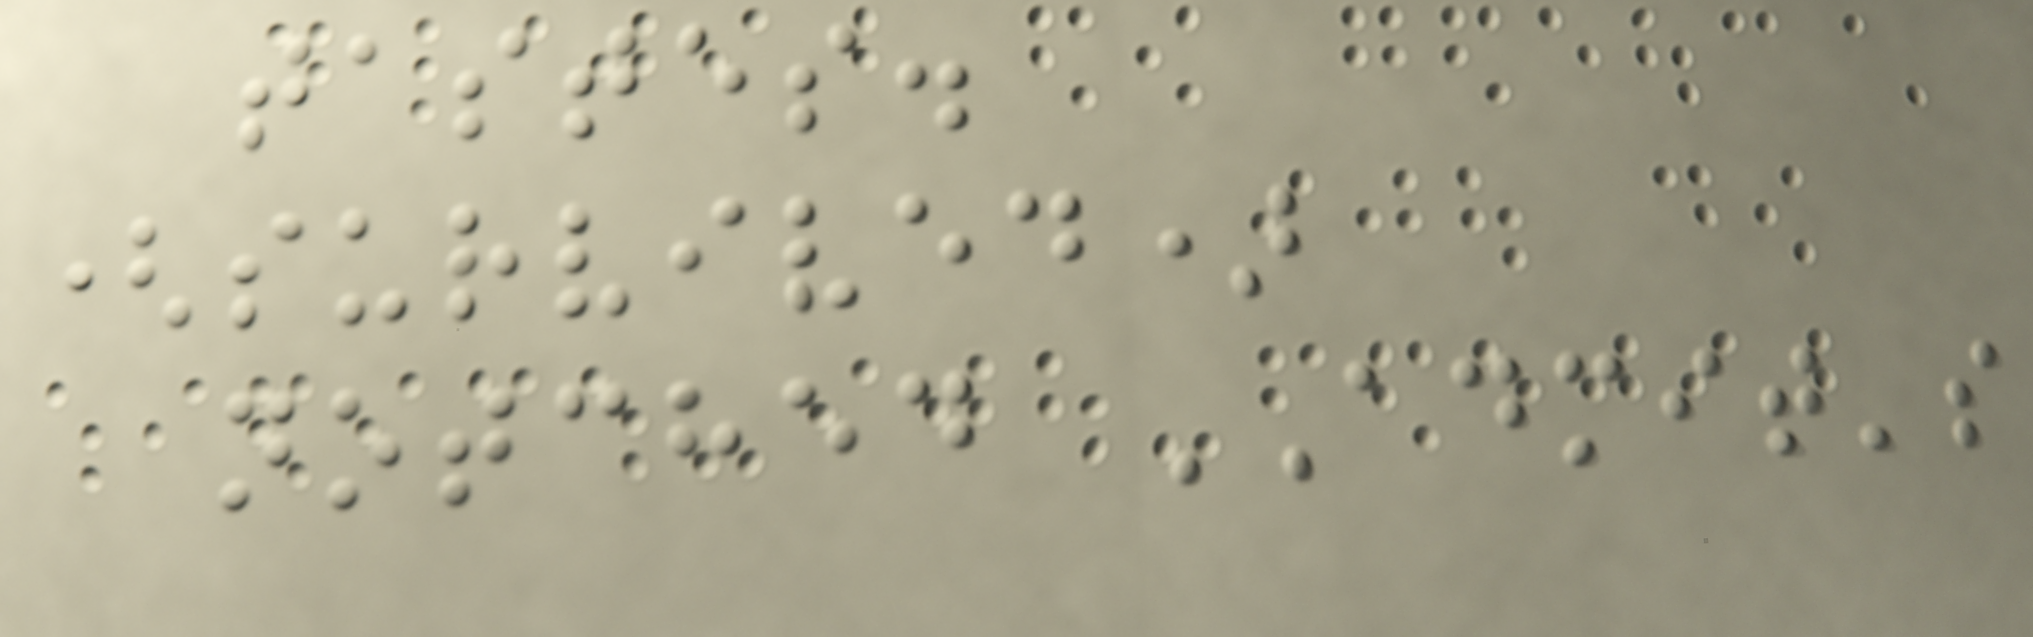tastes.
(survived)
notched ADMIT's
